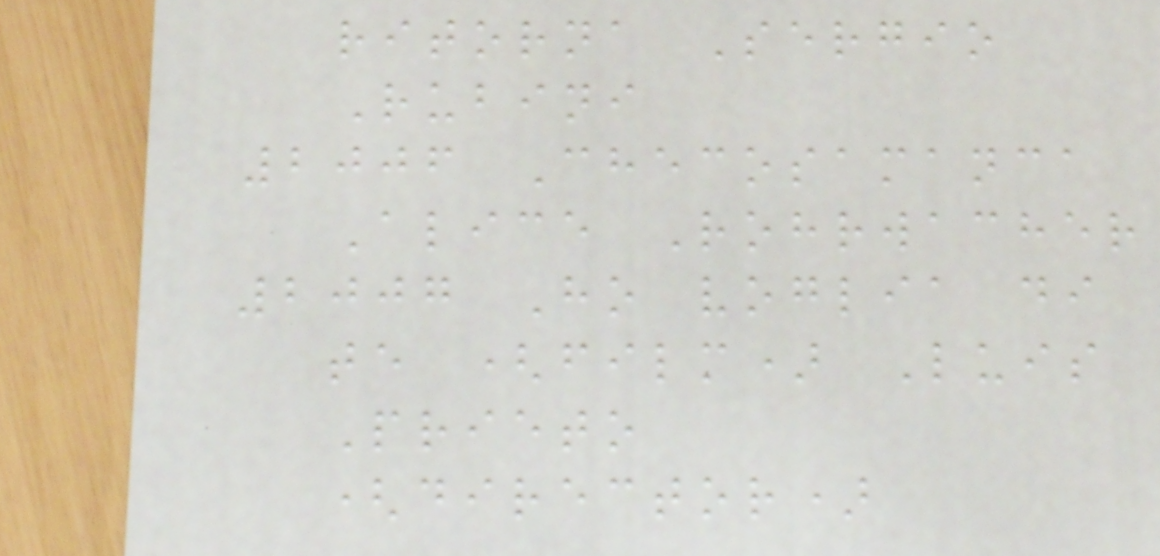ritorna Sergio
Rubini
2006 Checosamanca
Alice Rohrwacher
2007 Ho voglia di
te (film) Luis
Prieto
(director)
